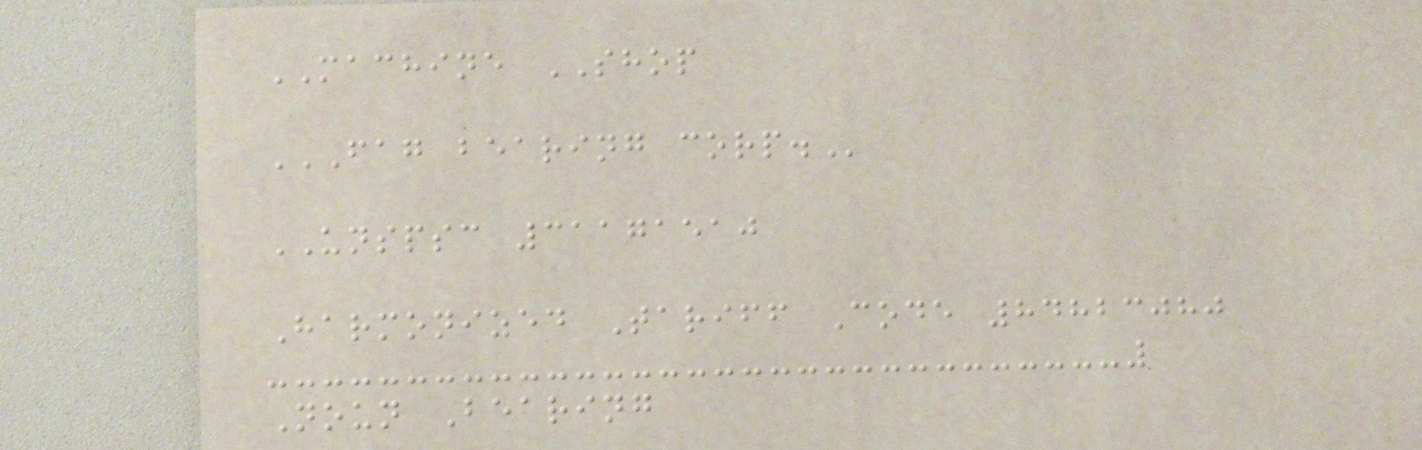MACHINE SHOP
FAG BEARING CORP.
UNSPSC 31171510
Harmonized Tariff Code 84823080
Noun Bearing
